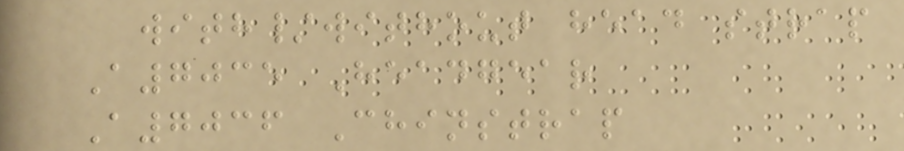with/without head strap
A7035 Headgear
A7036 Chinstrap
